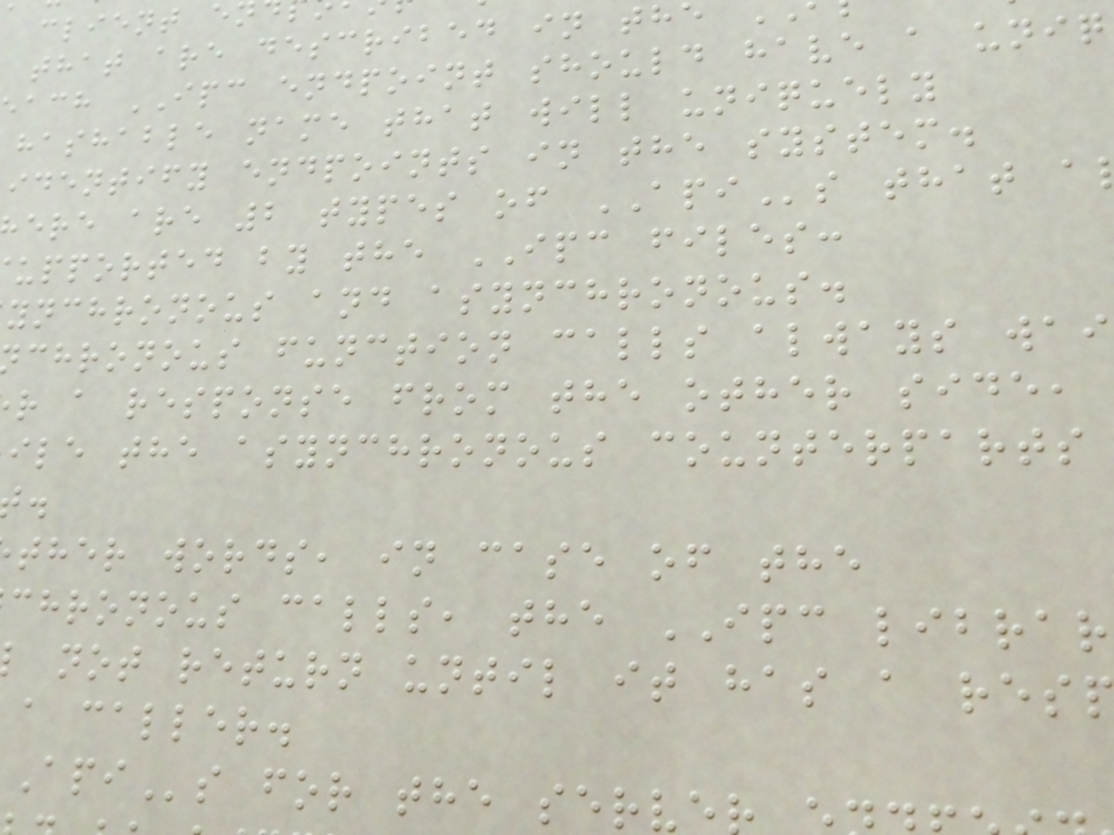that are described in the
ach IPC endpoint should have a uniq
hashable name that will uniquely
identify endpoints in the system.
ere are 2 types of APIs that a
upported by the IPC files:
ynchronous and asynchronous.
chronous function calls always wai
r a response from the other side,
ile the asynchronous counterparts
ther words, in case of the
chronous calls, the IPC librar
not return until it has a res
a caller.
s for the serve
